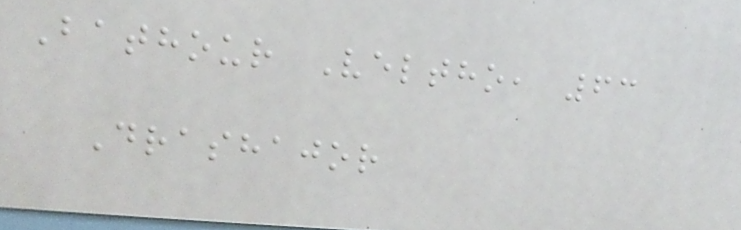Bathour Veltho, 63
Drashajor
